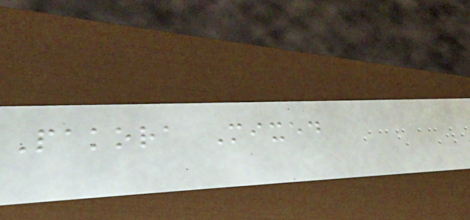Pakora Mixed
